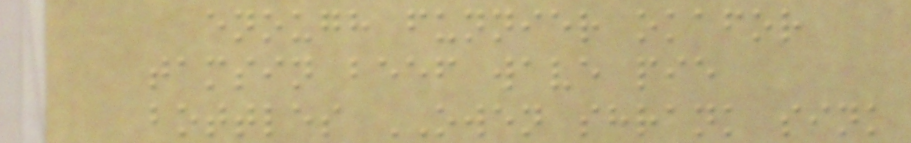enough funnier okafor
tamsin beef wave pie
bottles OWEN shrank sink
